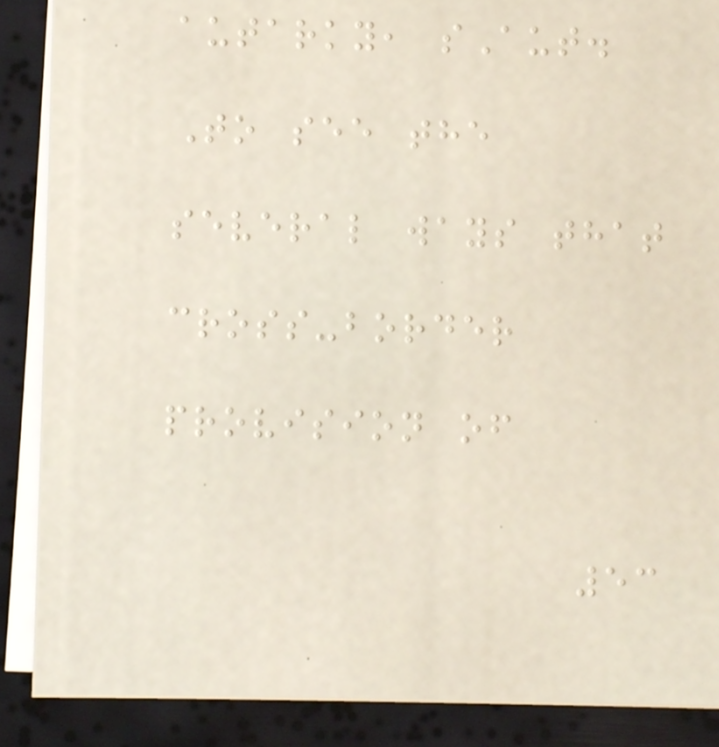autarky, sAut.
To see the
several ways that
cross-border
provision of
53
